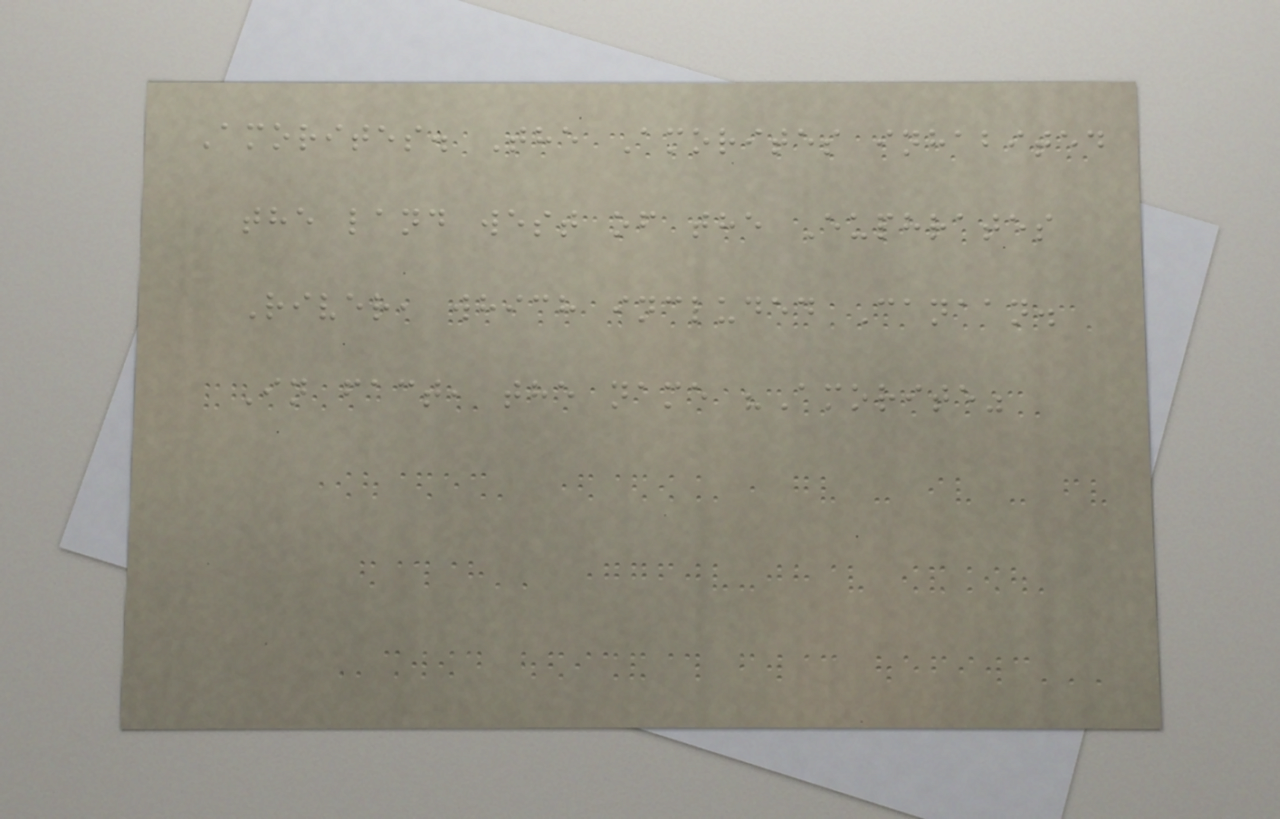Amorites. The Amorites inhabited
the land west of the Euphrates
River, which included Canaan.
In fact, the name "Amorite"
